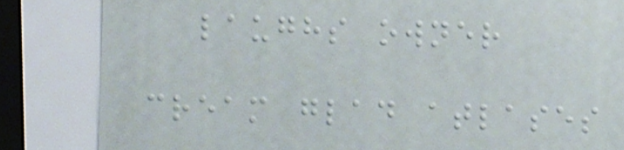laughs owner
cream glad atlases
